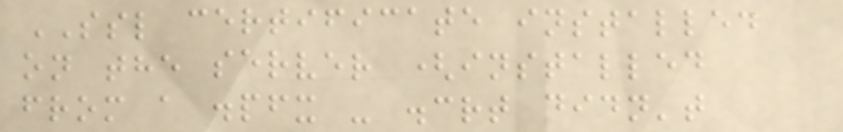SSL certificate installed
on the server (installed
from a .pfx - .crt didn't
